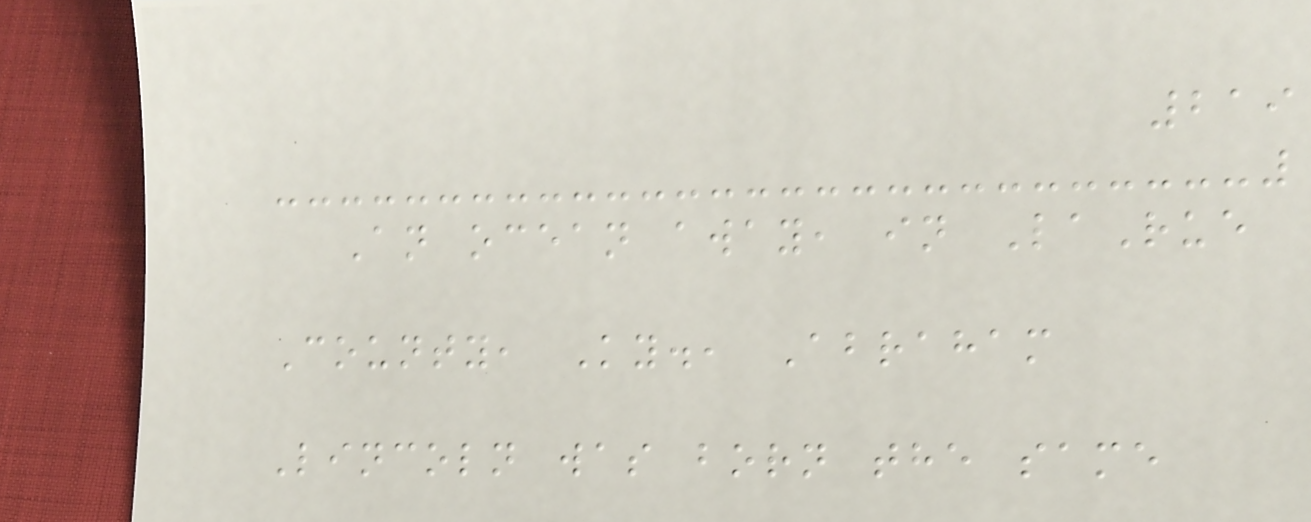219
An ocean away, in LaRue
County, Ky., Abraham
Lincoln was born the same
